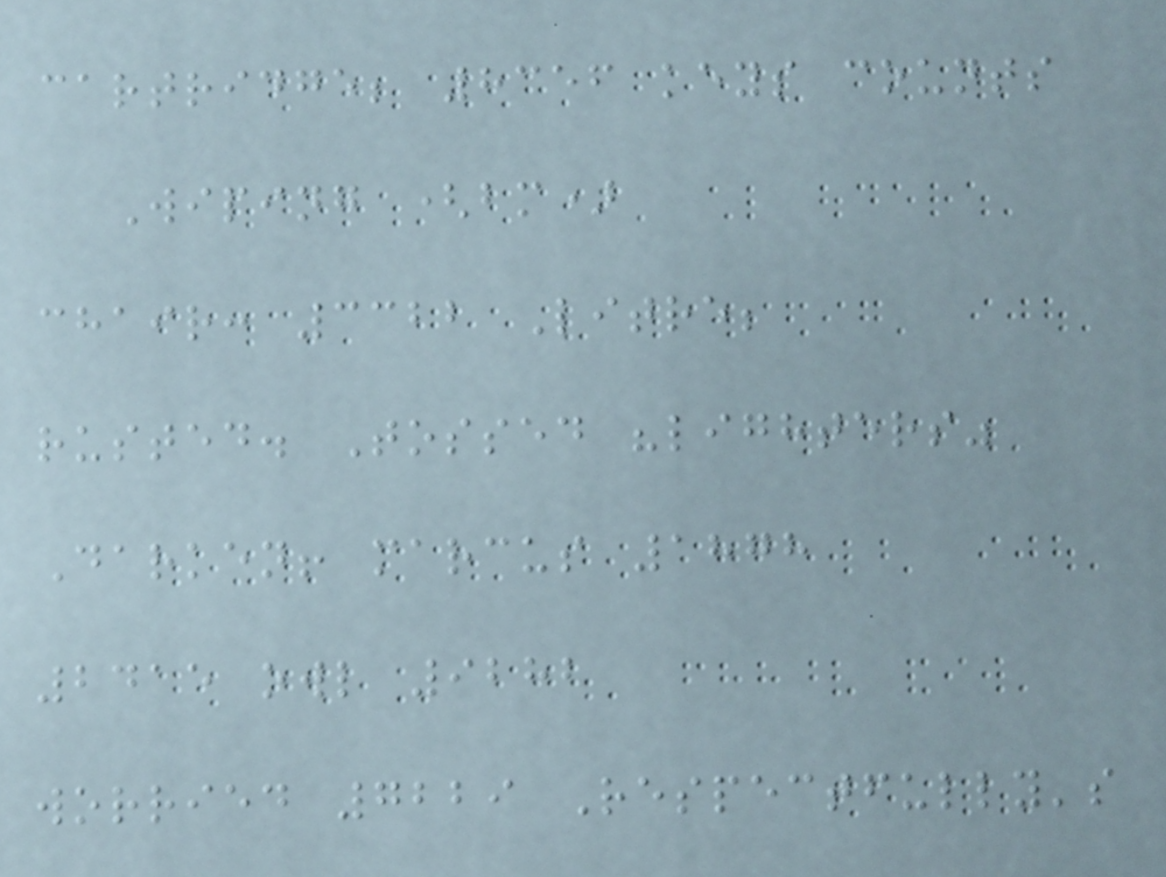cartridge; 8356 keys counts
Wiping (bm)
chair: 3322 Litre;
rusted. Tossed "lighters"
Darken! marcus 1878
2415 owl 9282
worried 7229 Respectfully's
